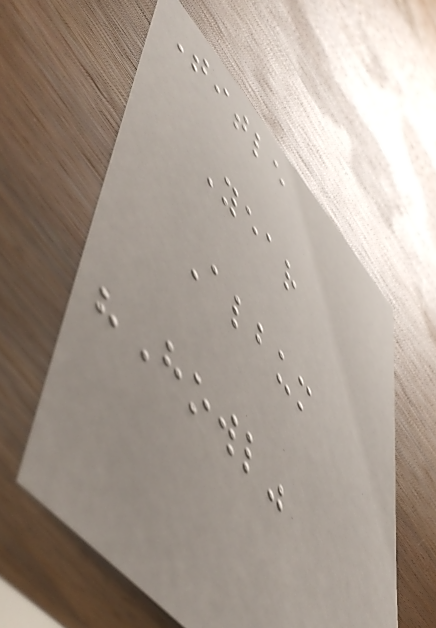Title
Year
Album
"Howl"
